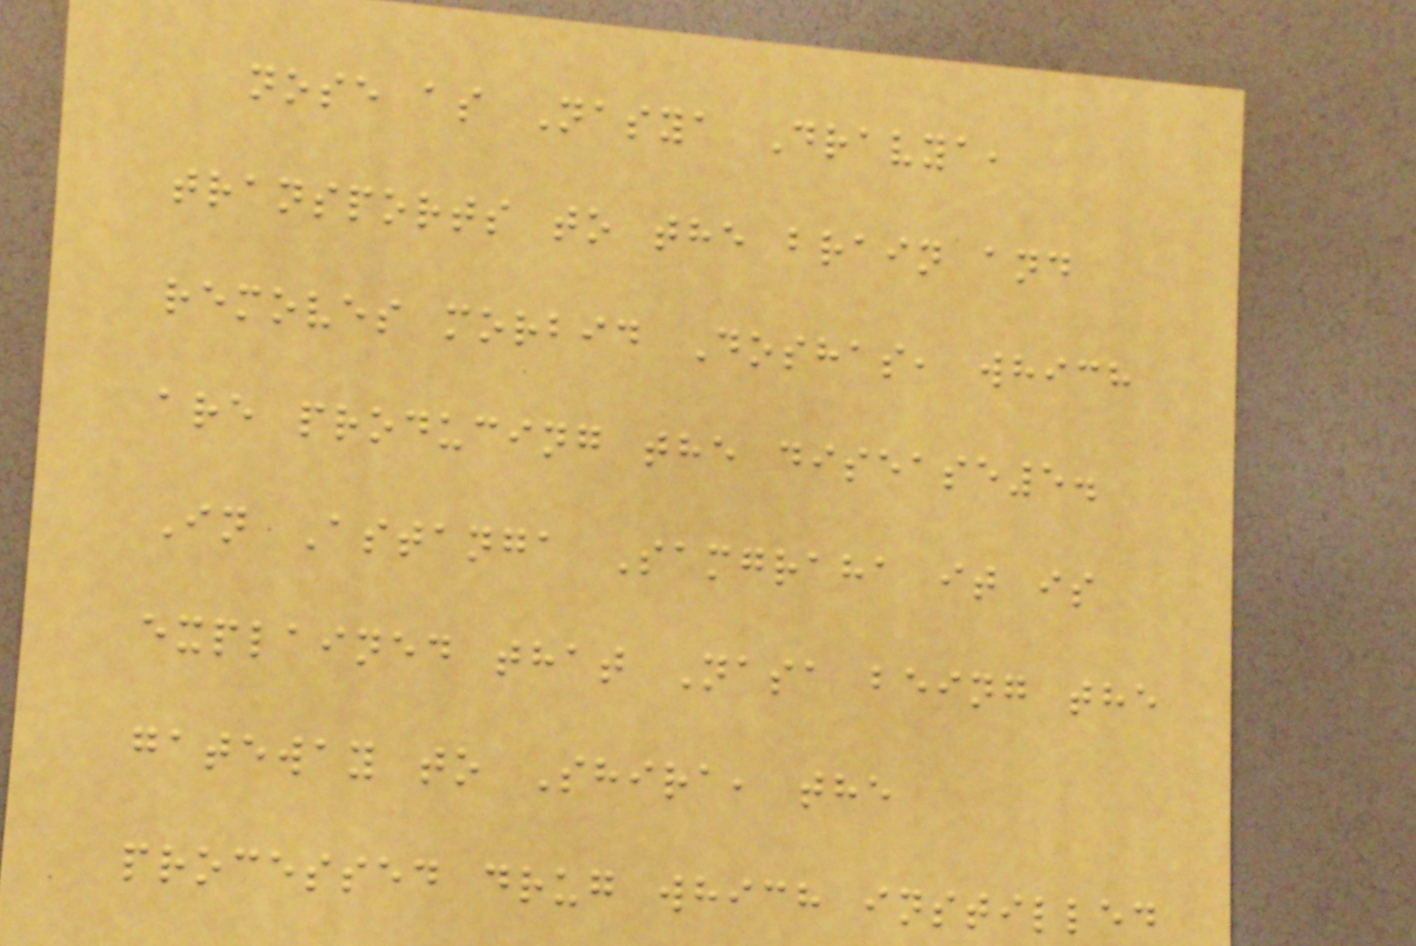nose as Nasya Dravya,
transports to the brain and
removes morbid Doshas, which
are producing the disease5.
In Astanga Samgraha it is
explained that Nasa being the
gateway to Shira, the
processed drug which instilled
